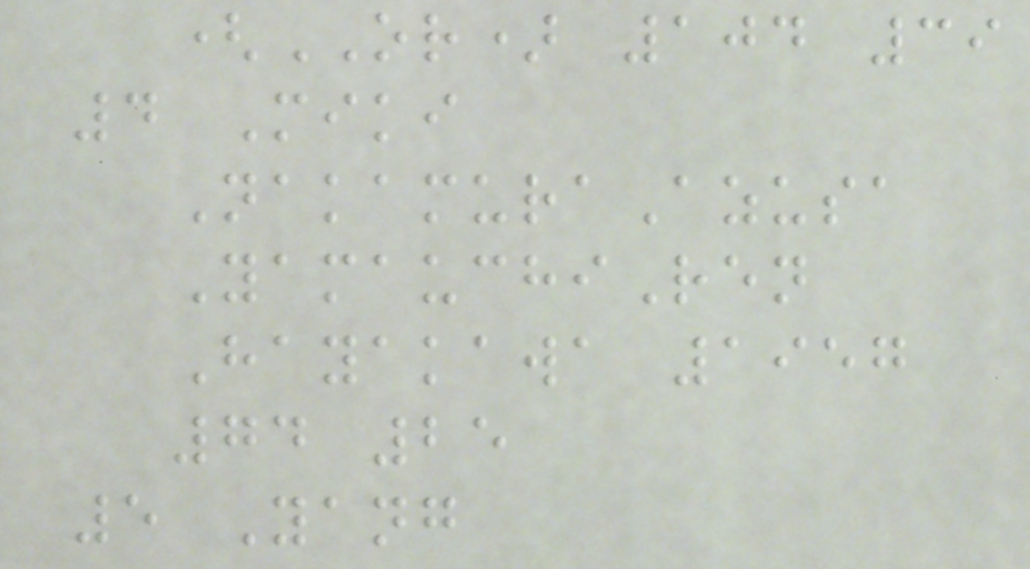(OR) 104 39
4 Miki
NakamuraAzusa
YamauchiRen
Hayakawa 1957
74 25
5 Yang
